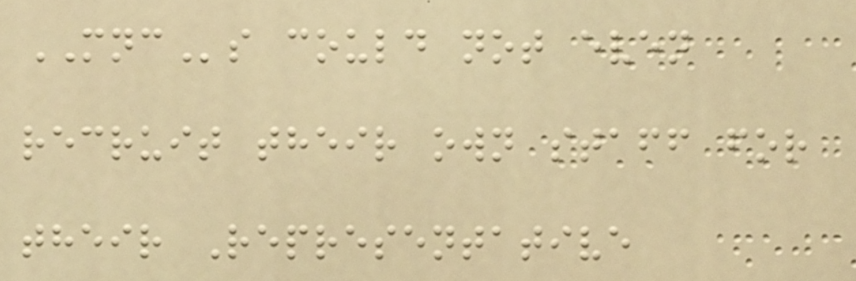MNCs could not even
recruit their own staff for
their Representative
